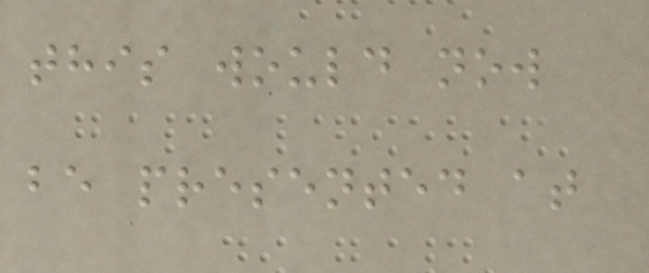this would now
be presented at
